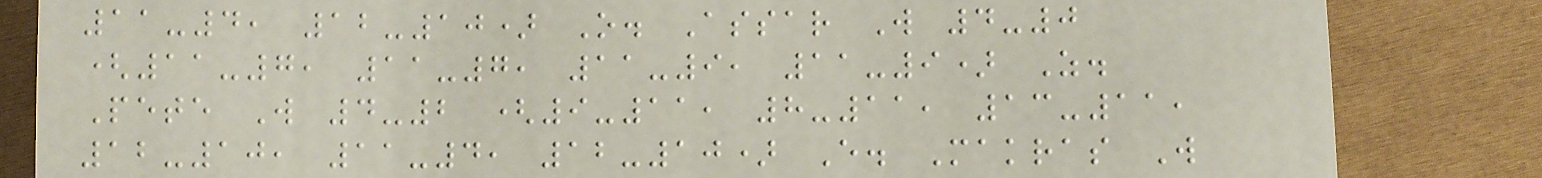11-4, 12-10) O. Assar W 4-0
(11-7, 11-7, 11-9, 11-9) Z.
Pete W 4-2 (9-11, 8-11, 13-11,
12-10, 11-4, 12-10) E. Makras W
